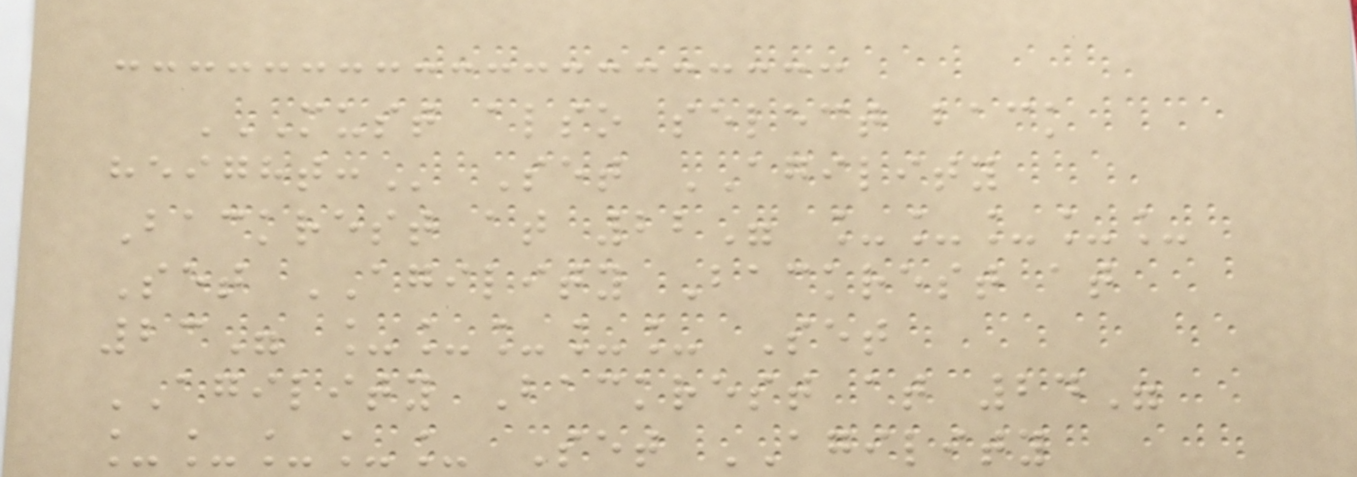MUST ALSO SELECT BACK
HEIGHT: Set AGILITY
Backrest at 22" _____
Set AGILITY Backrest at
23" _____ Set
AGILITY Backrest at 24"
_____ Set AGILITY
